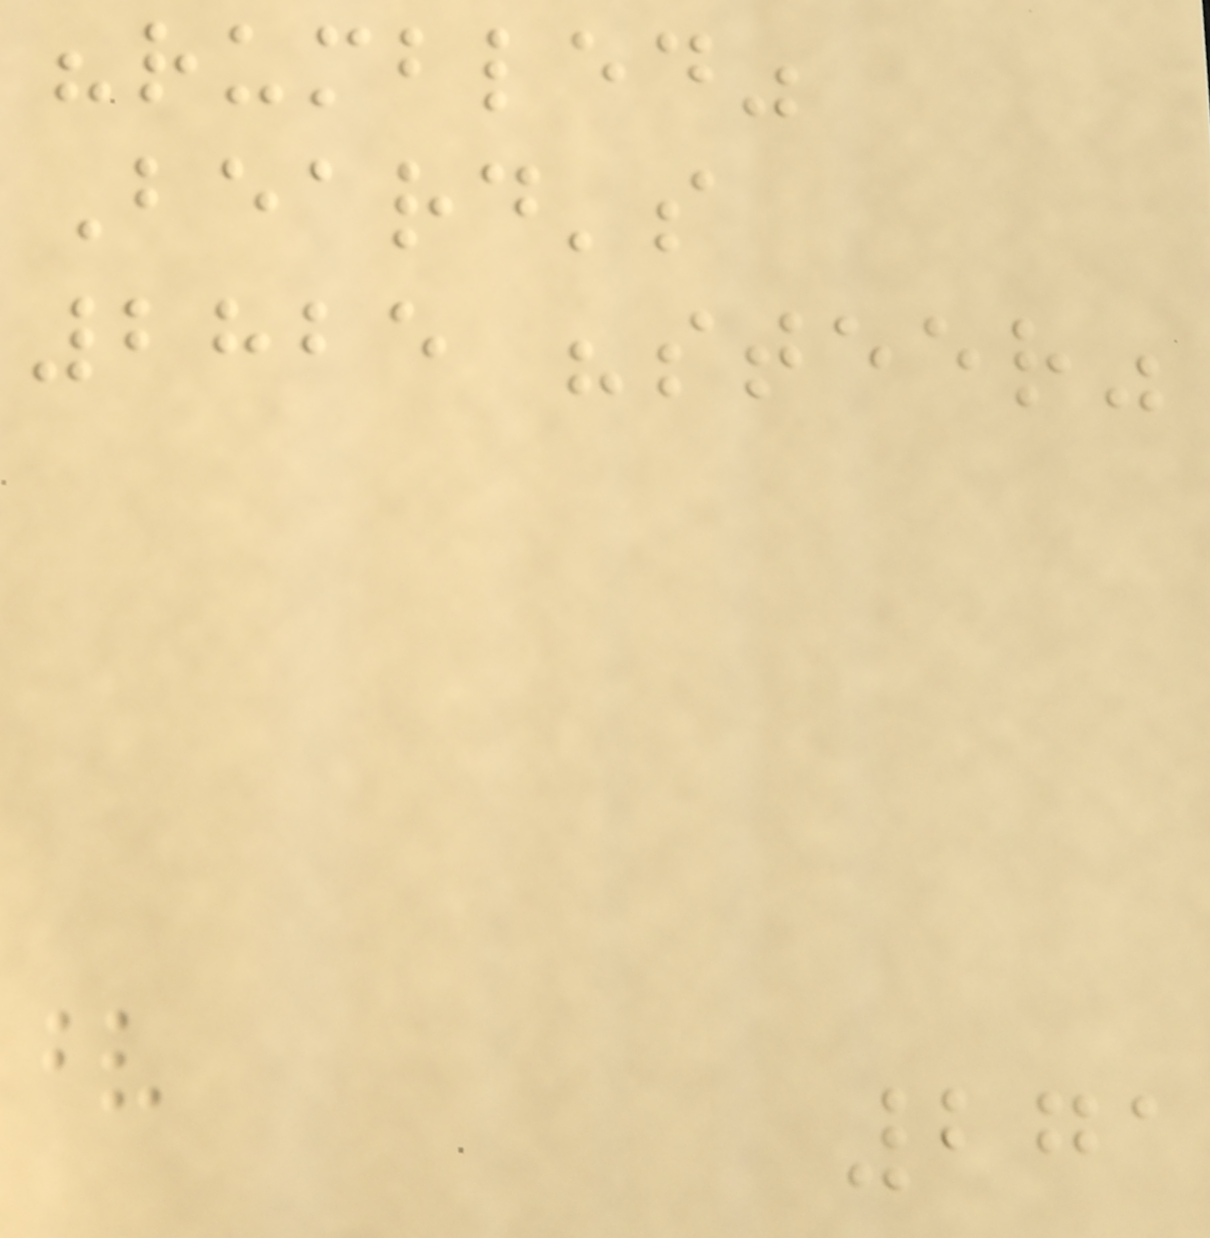"rumbled"
Beard's
2825 "steer"
271
